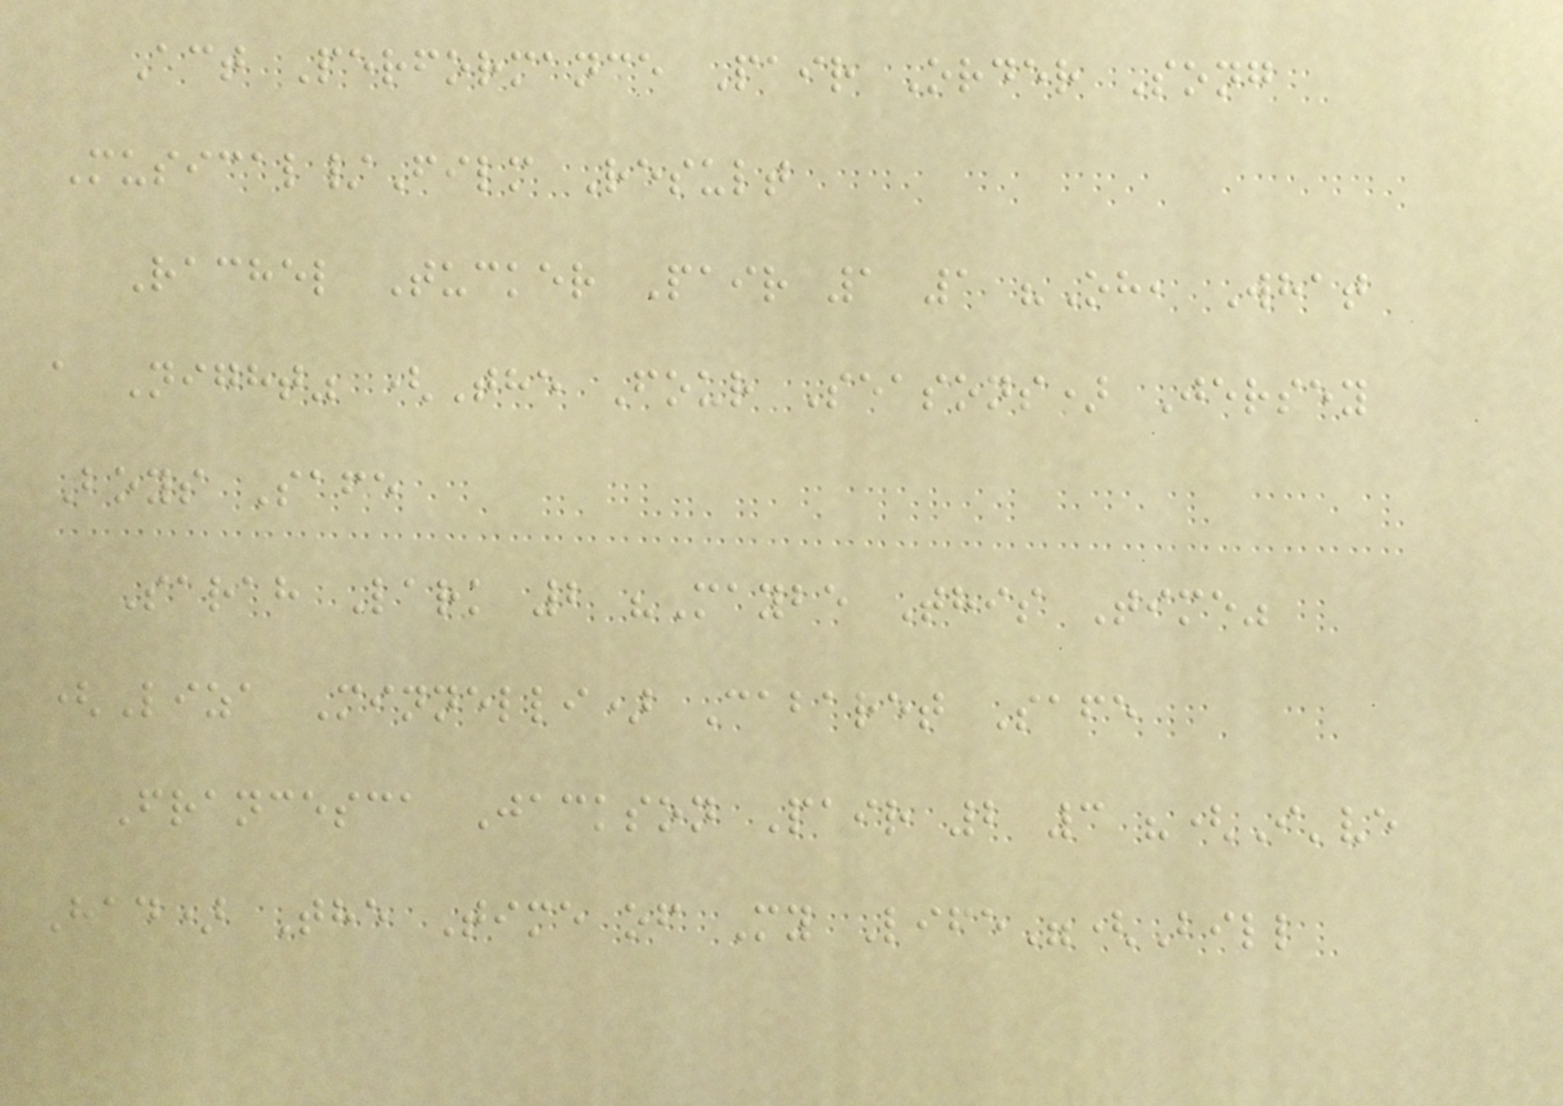Act Performance Pair Order Song
Musical/Film Result
Rachel Tucker Pair 1 1 "Oh, What
a Night" (The Four Seasons) Jersey
Boys Safe
Sarah Lark 2 "Maybe This Time"
(Liza Minnelli) Cabaret Safe
Francesca Jackson Pair 2 3 "(I've
Had) The Time of My Life"(Bill
